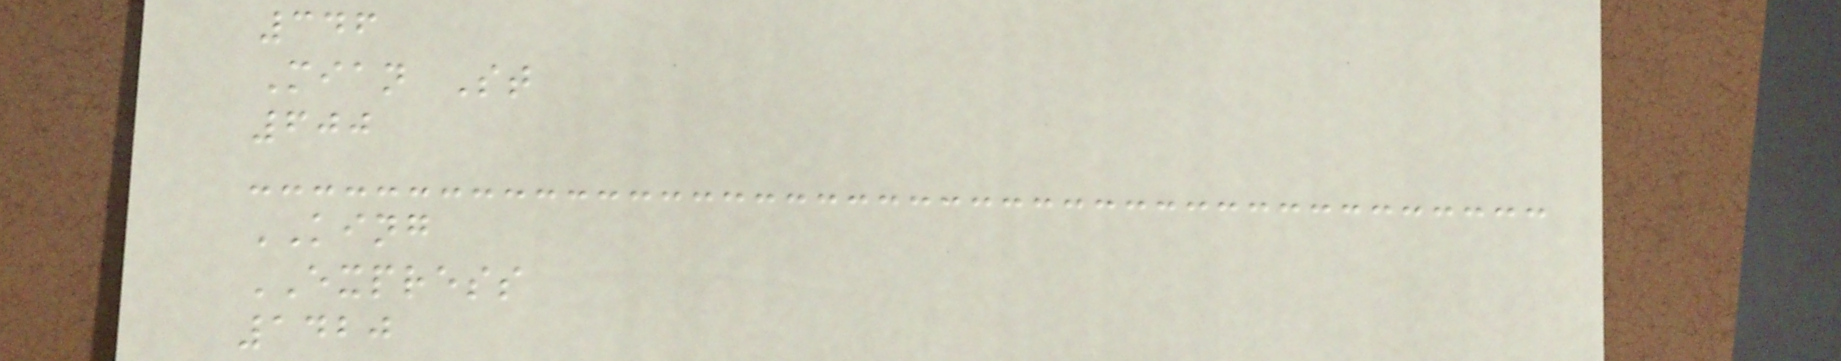346
Mian St
600
KING
EXPRESS
1420
